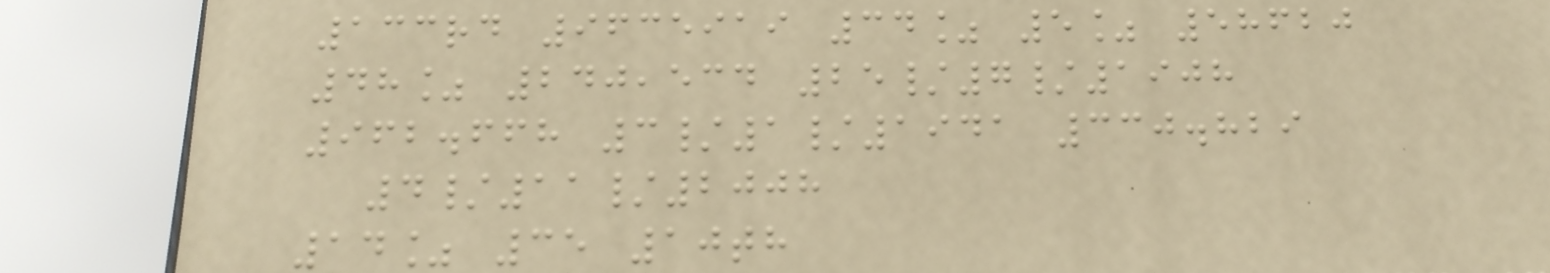133rd 9635919 34% 5% 58620
48% 240,534 25/7/1908
962.668 3/1/1941 330.829
4/11/2008
14% 35 10th
